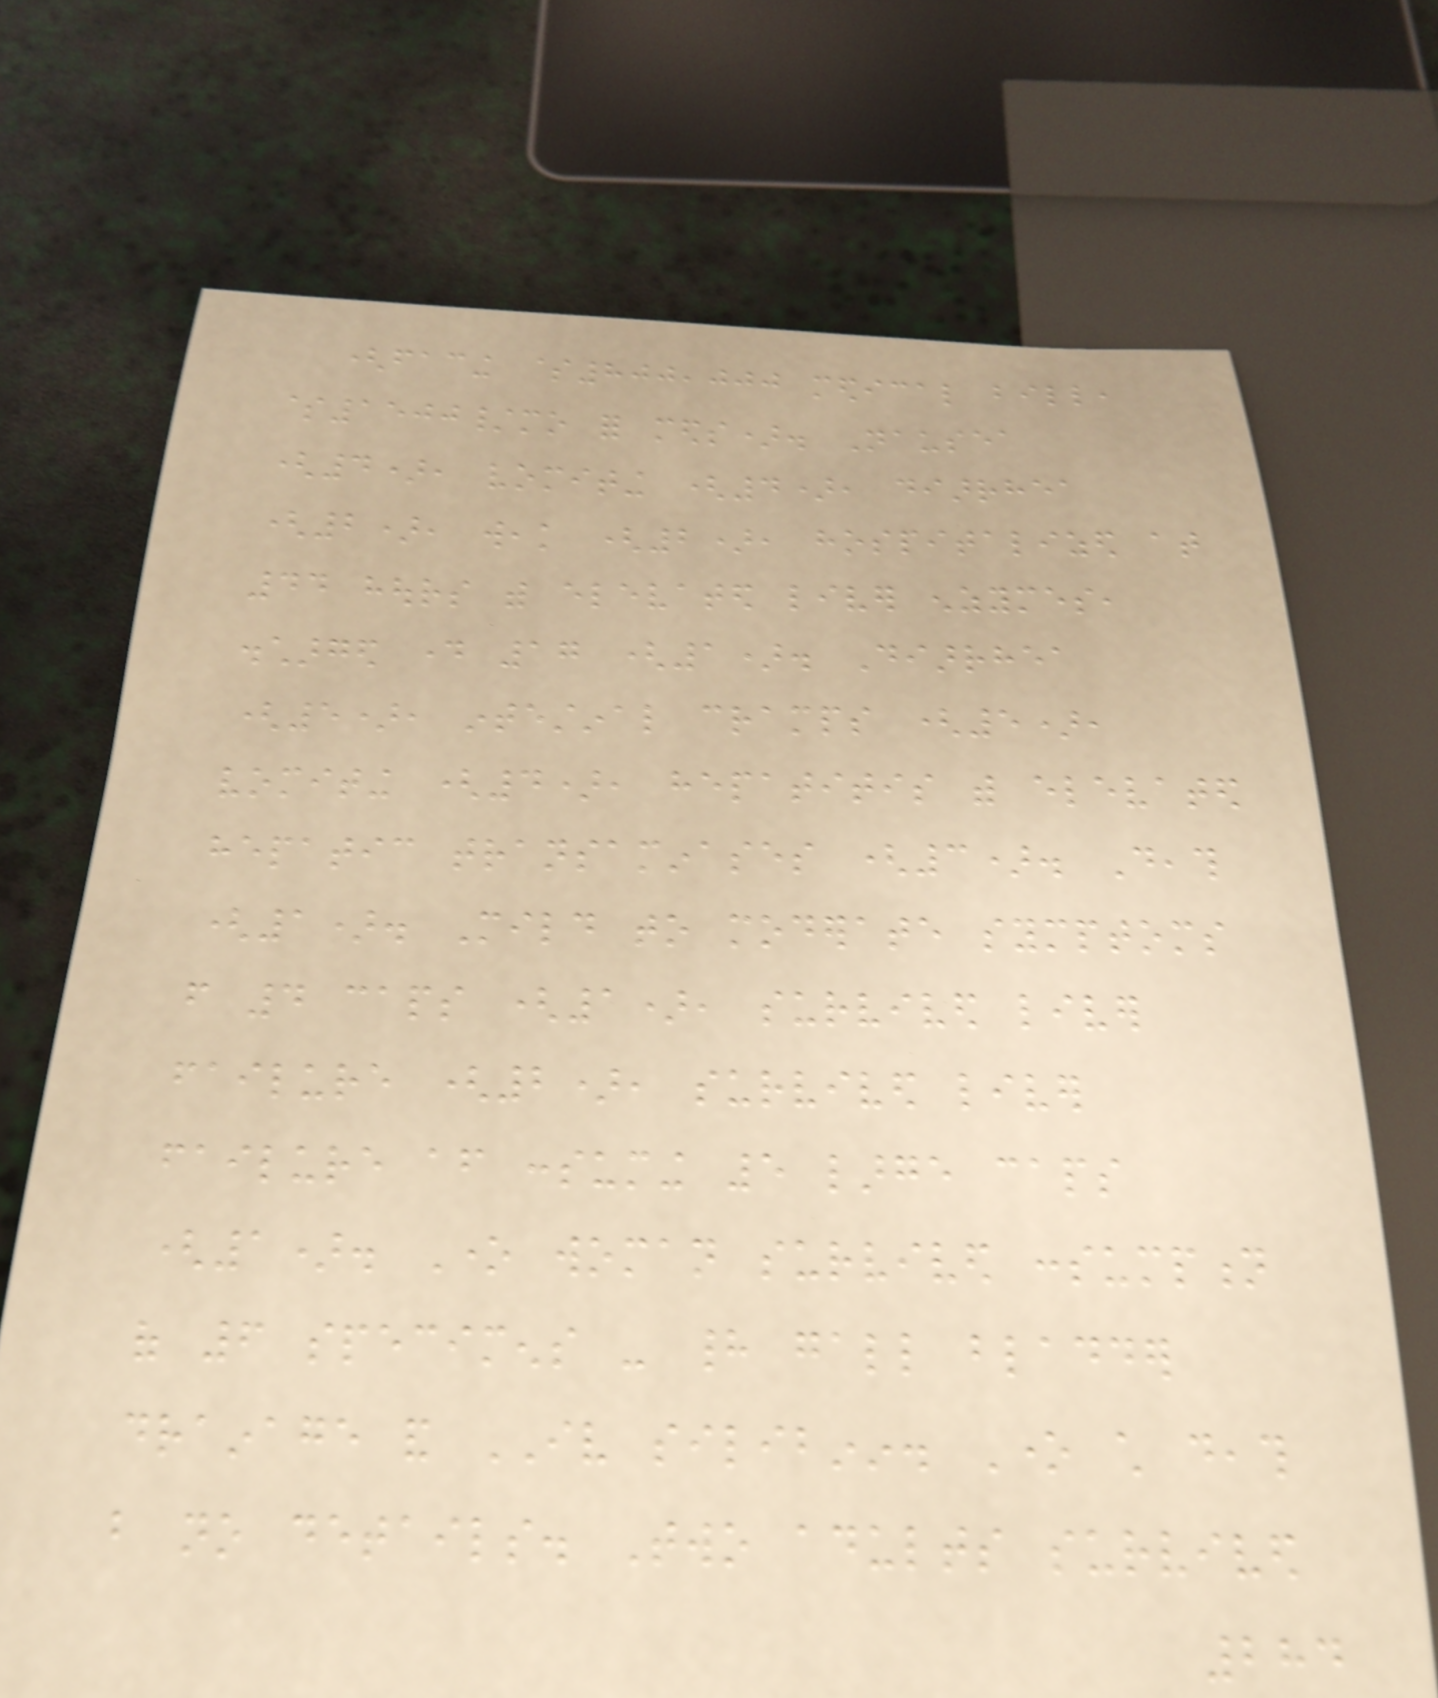(facing $800,000 medical bill,
$1500/mo for meds). Nausea
(4), vomiting (4), diarrhea
(2), weak (2), hospitalized at
44 hours with elevated liver enzymes,
discharged day 17 (1). Diarrhea
(5), intestinal cramps (5),
vomiting (4), hepatitis with elevated
hepatic transaminases (3). Death
(1). Mild to moderate symptoms
from 4 caps (1), survived liver
failure (2), survived liver
failure after consuming 5 large caps
(1). One woman survived consumption
of 6 specimens - had gall bladder
drainage and IV silibinin. One child death
but no details. Two adults survived
284
